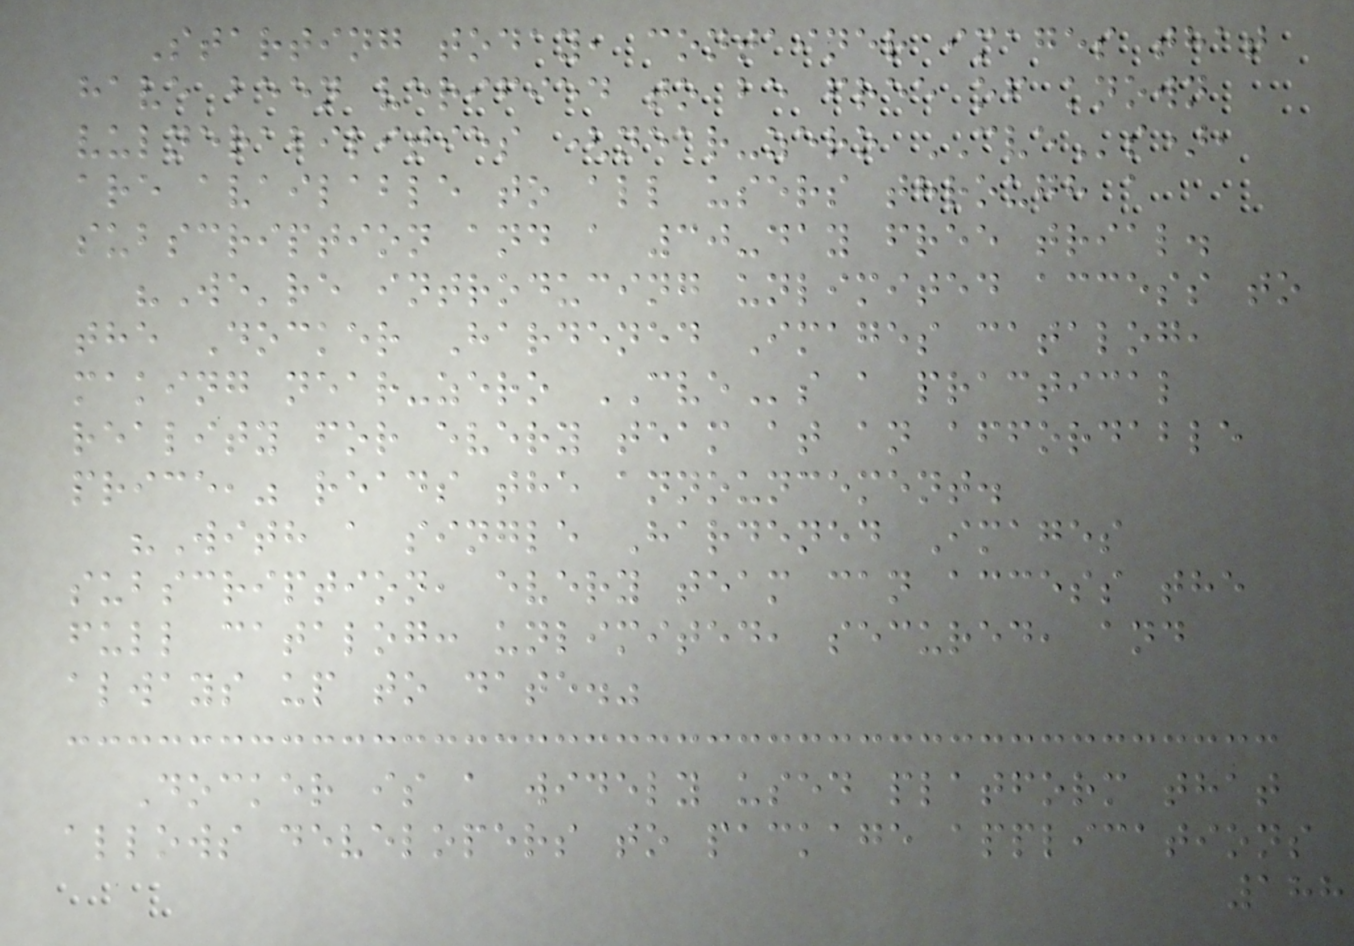Starting today, container images that
have been verified to be free of known
vulnerabilities (near-zero CVEs),
are available to all users through a
subscription and a 30-day free trial.
"We're introducing unlimited access to
the Docker Hardened Images catalog,
making near-zero CVEs a practical
reality for every team at an affordable
price," reads the announcement.
"With a single Hardened Images
subscription, every team can access the
full catalog: unlimited, secured, and
always up to date."
Docker is a widely used platform that
allows developers to package applications
188
